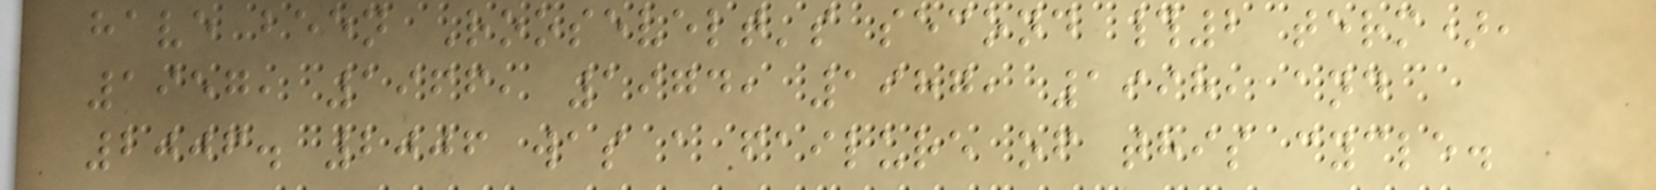have been Roosevelt's second #2 term),
1957, 1966, 1974, 1987, 1998, and
2006. 2006 was a failure of this cycle.
